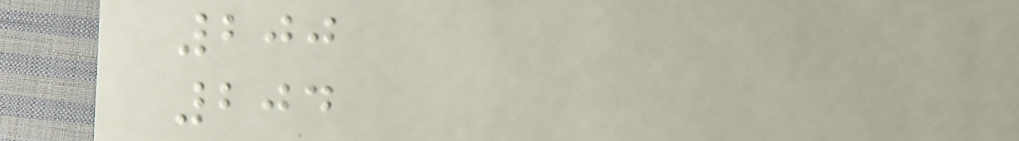200
204
